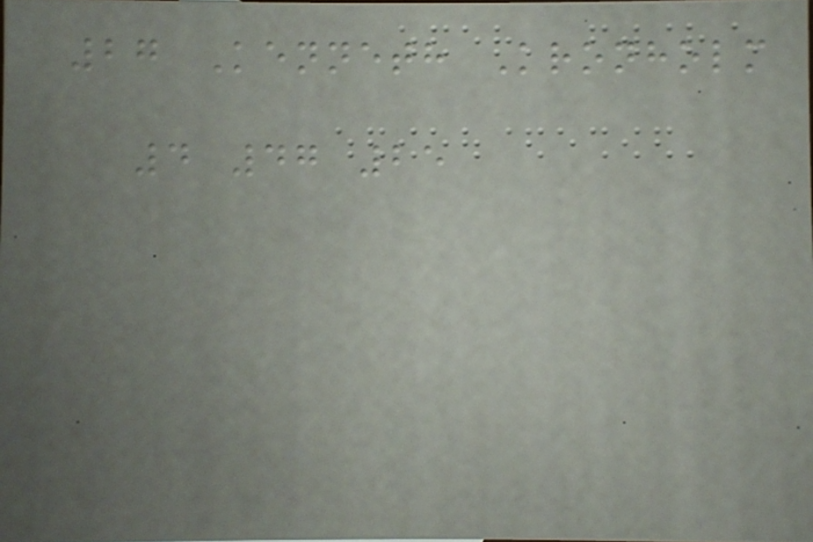27 Kenneth Kronholm
4 47 25
